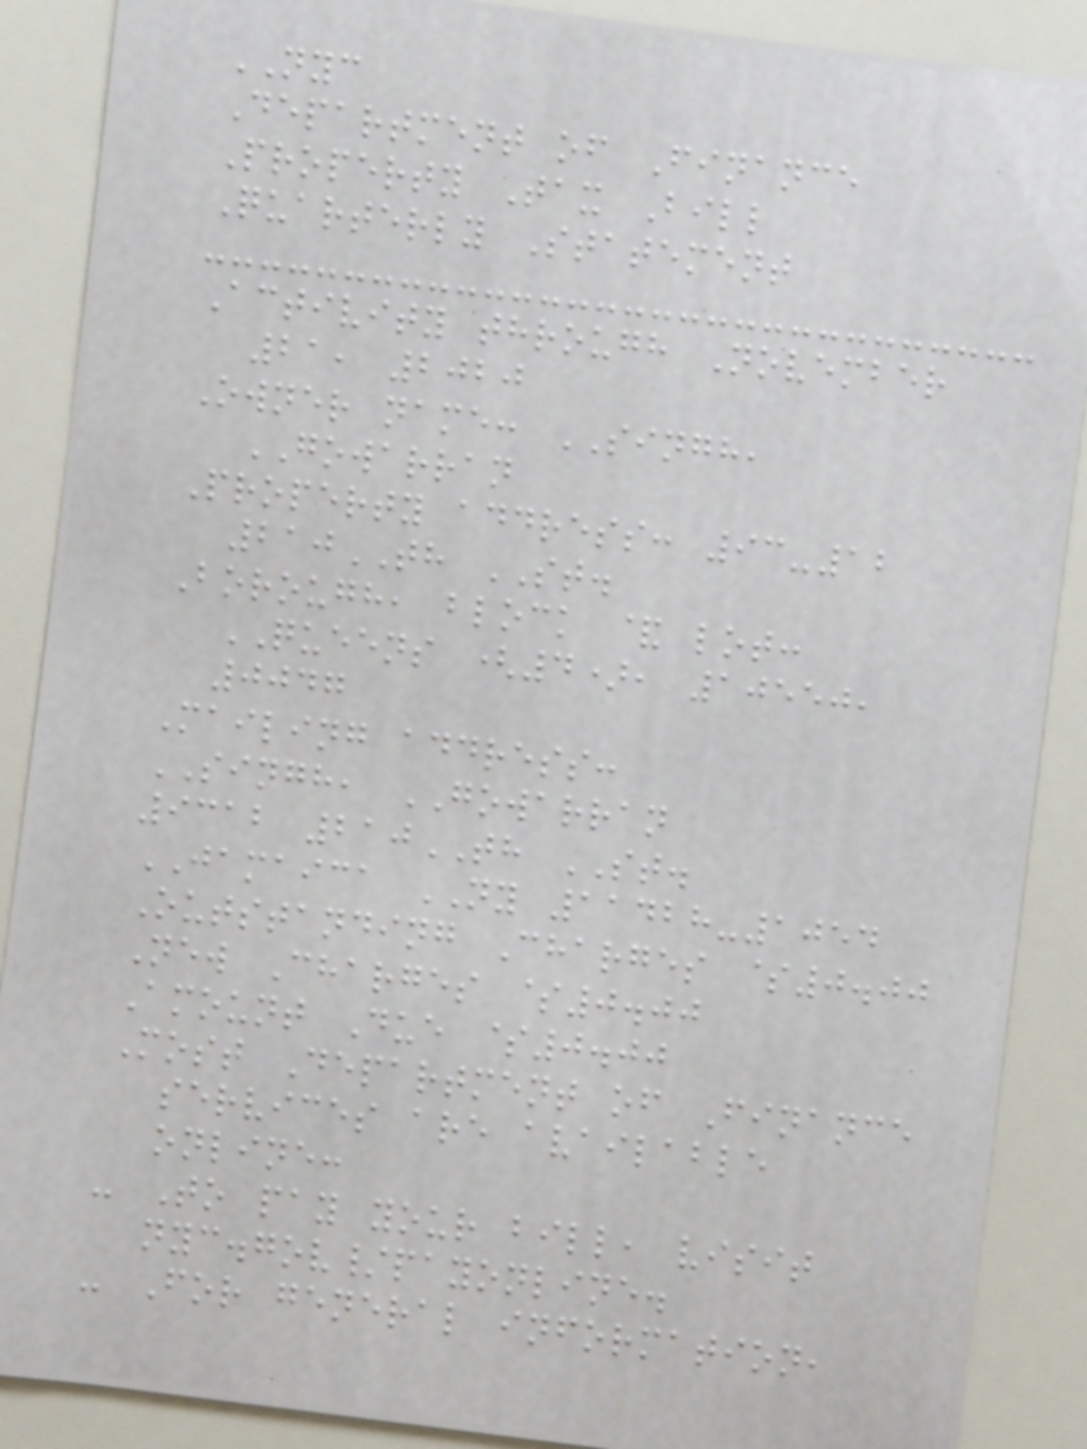NYC
Department of Finance
Property Tax Bill
Quarterly Statement
Activity through November
21, 2020
Owner name: SINGH,
GOWARRAN
Property address: 93-12
210TH ST.
Borough, block & lot:
QUEENS (4), 10550,
0047
Mailing address:
SINGH, GOWARRAN
9312 210TH ST.
JAMAICA NY 11428-1054
Outstanding Charges $0.00
New Charges $0.00
Amount Due $0.00
Most Department of Finance
services are available
online:
- To pay your bill, visit
nyc.gov/payonline.
- For general information,
